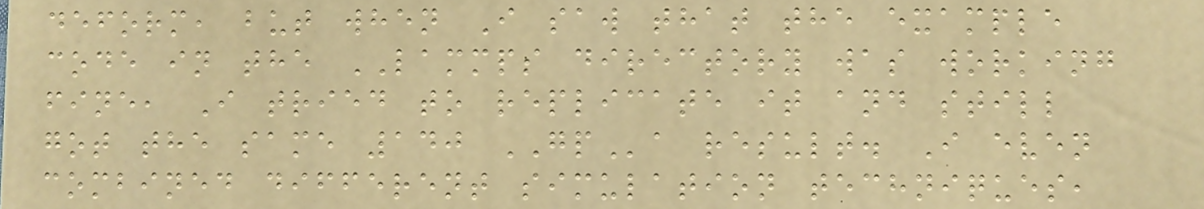deform, but when I saw that the example
code in the LAMMPS directory was working
fine, I tried to replicate it and still
got the same 140 GPa result. I even
combined different simulation techniques,
